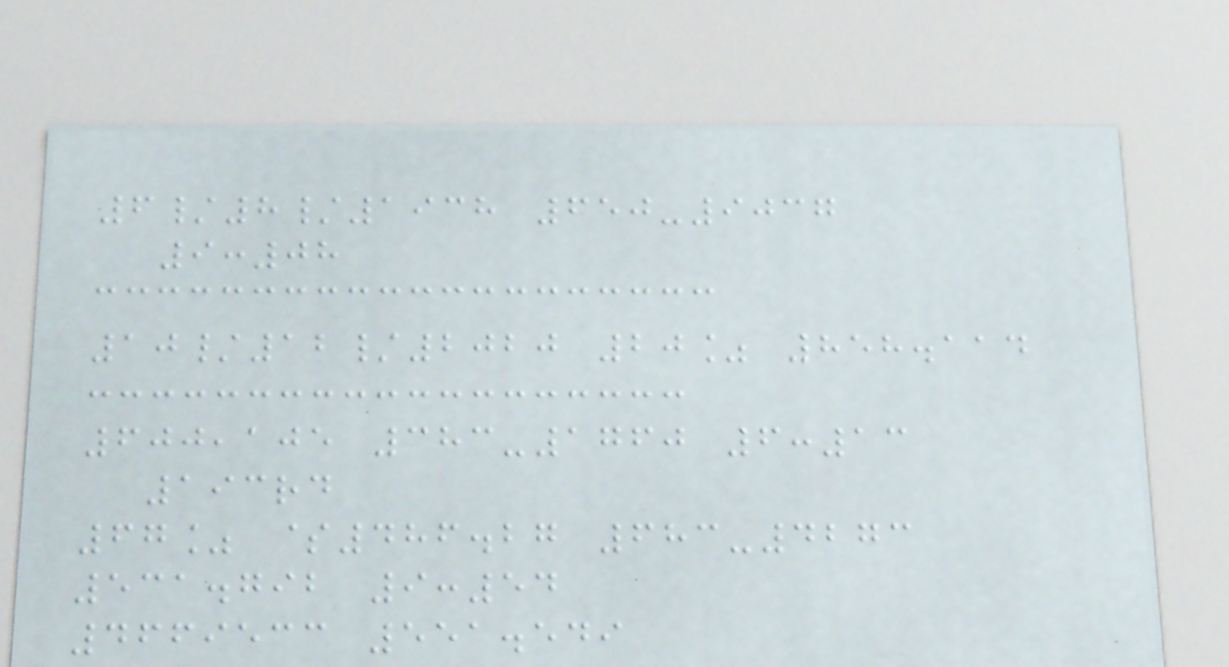6/8/1938 650-9037
9:08
10/12/2020 20% 858.114
600,105 383-1760 6:13
193rd
67% $486.27 683-4273
531.792 9:54
4669533 551.549
